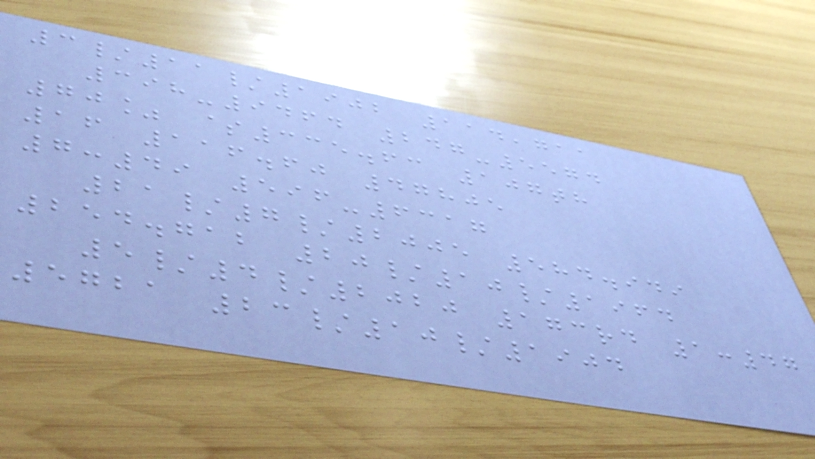3/11/1902 114,711
398-9464 247-5574
70% $335.63 107th
16 116.60 47805
7:49 596-6317
21/7/2005 584.949
254.712 20/10/1964
5/4/2020 173rd 1:47
5721 23/10/1904
